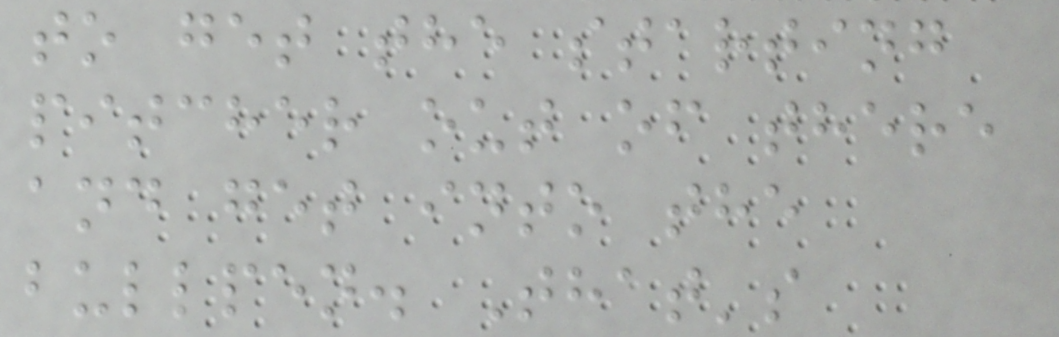to get the starting
pitcher out of there
and get into the
bullpen. That's
